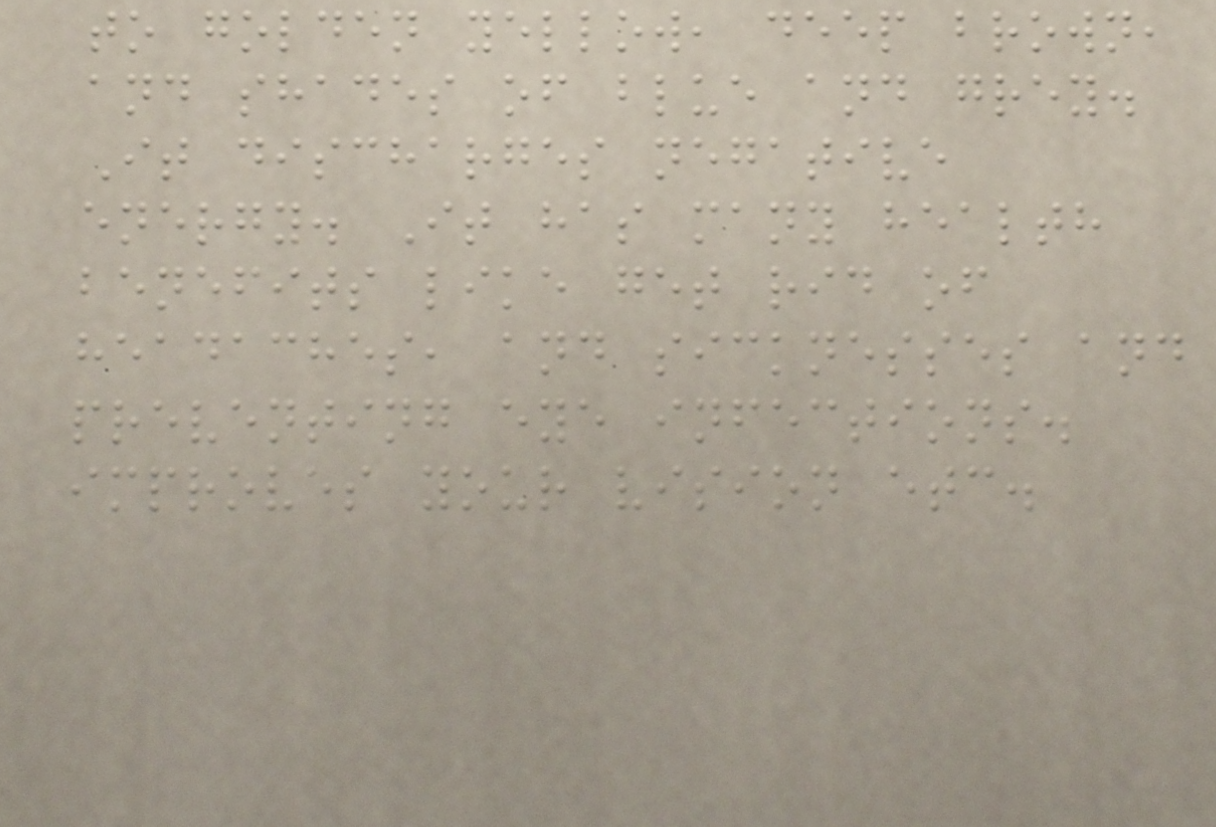to golden yellow, deep brown,
and shades of blue and grey.
It discharges negative
energy. It has many health
benefits like get rid of
headaches, and sicknesses and
preventing eye infections.
improves your vision etc.
